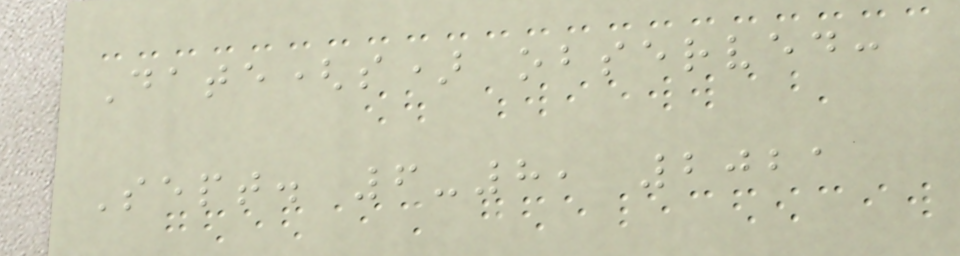Date(s) observed:
Sept. 6-8, 2021
